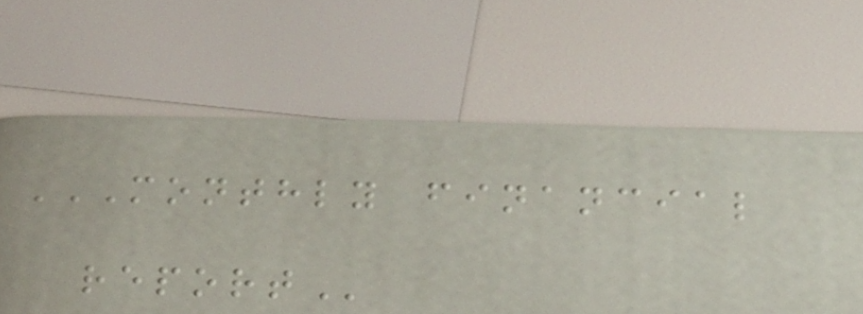MONTHLY FINANCIAL
REPORT
